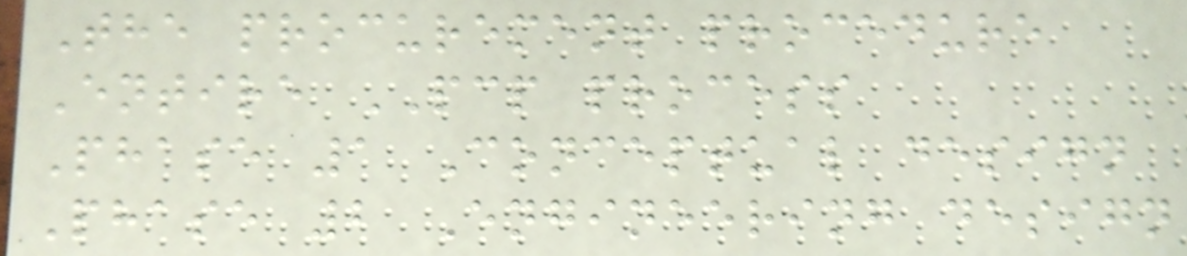The procurement procedure
Entire PCP process
Phase 1 Conceptual design
Phase 2 Engineering design
